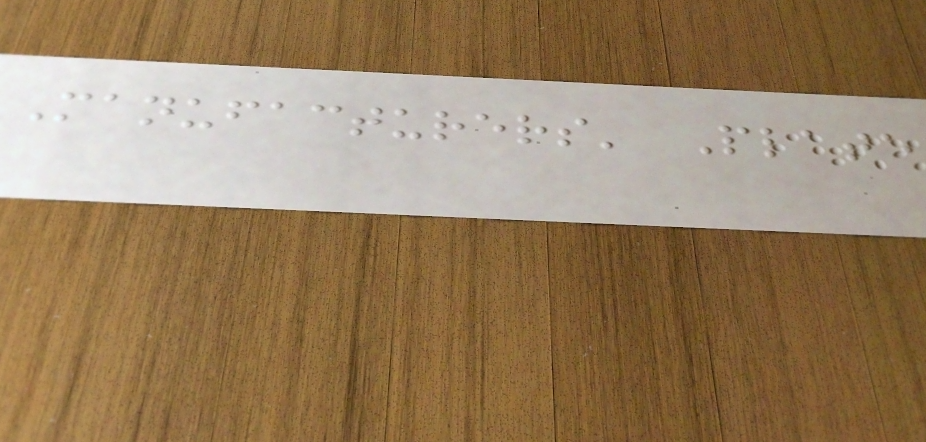Manufacturers' Plate
